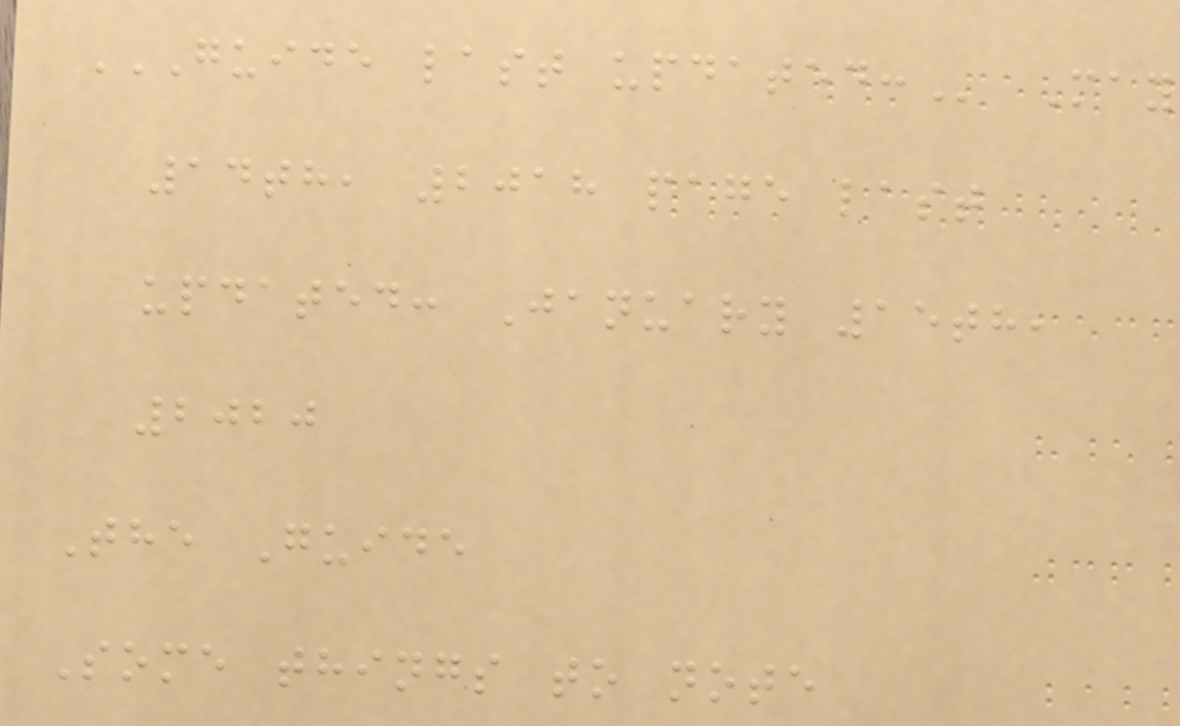GUIDE LAST UPDATED: May
14th, 2018 page last
updated: January 15th,
2020
The Guide
Some things to note
